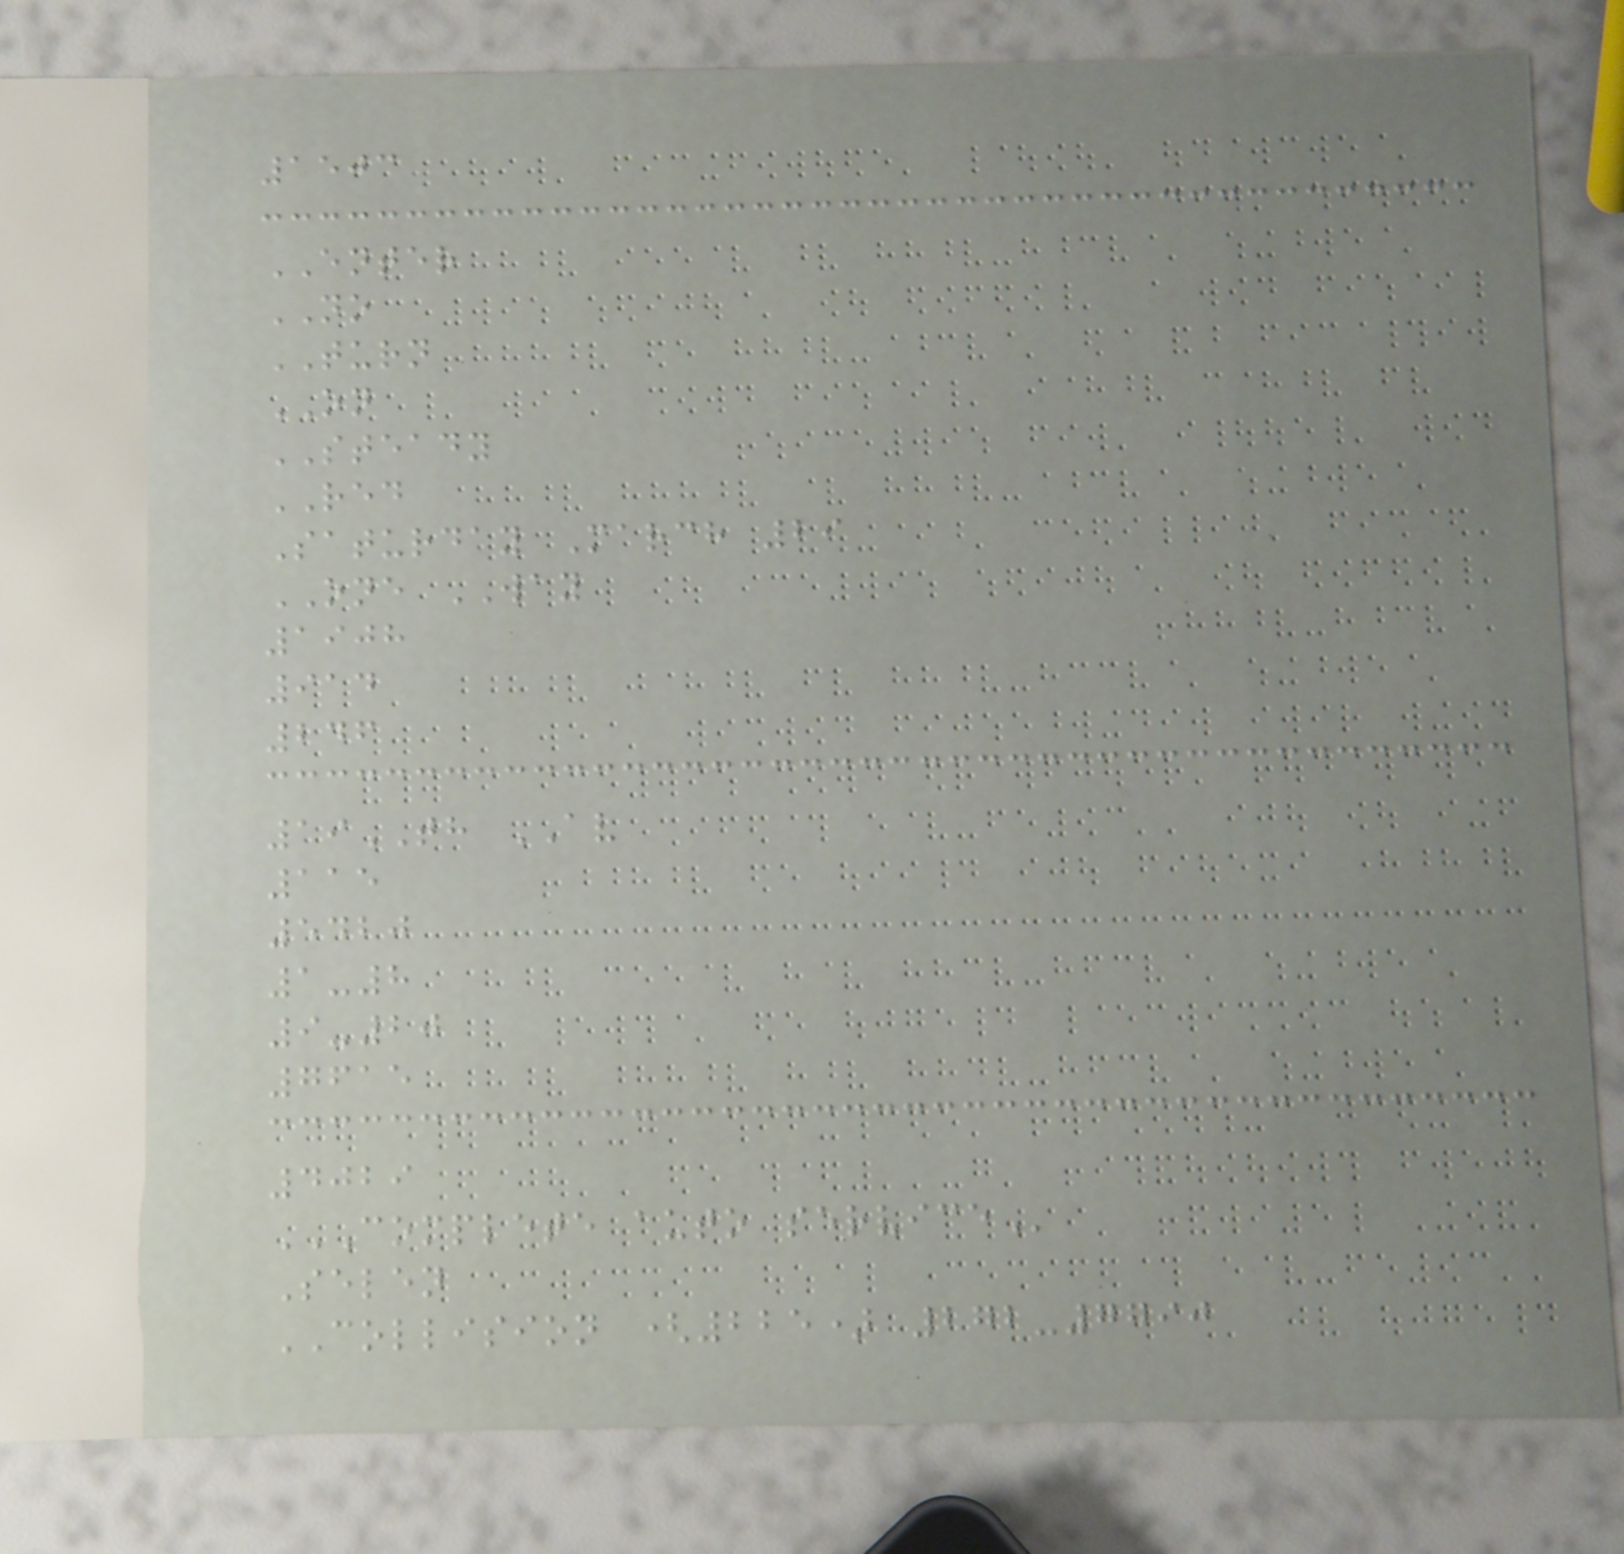1503
ENTER
NO
TURN
ON
STEADY
RED
Saturday March 29
ONE WAY
1908
914
246
19TH AV
115
5420
1-8
9-20
7615
4029
COMPLETE AUTO SERVICE
Selen
COLLISION (225) 272-7790
